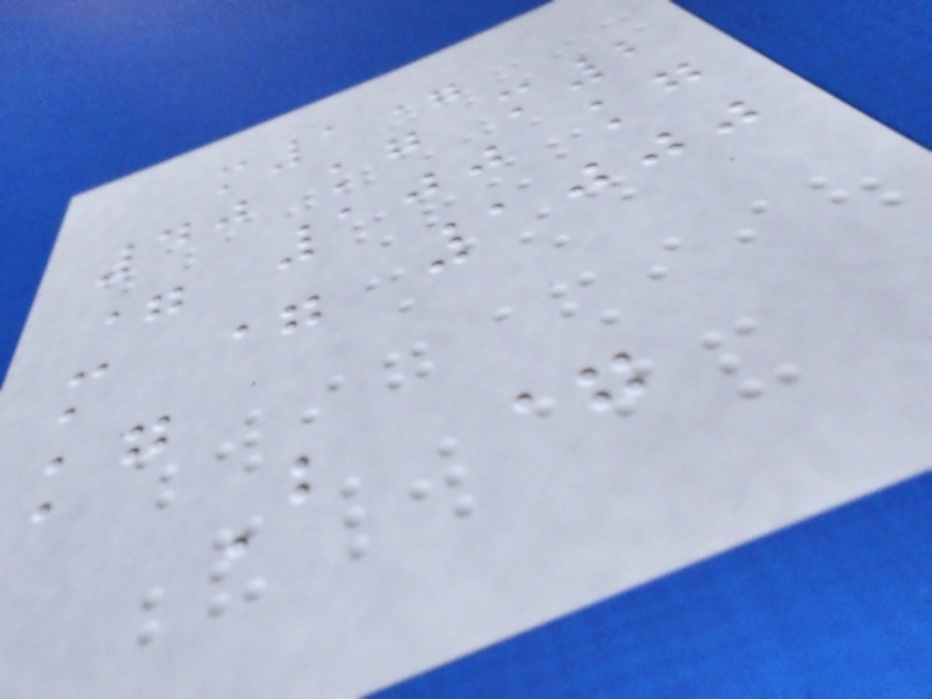m1=
40 kg m2
= 100 kg
m = 1000
kg
B =
